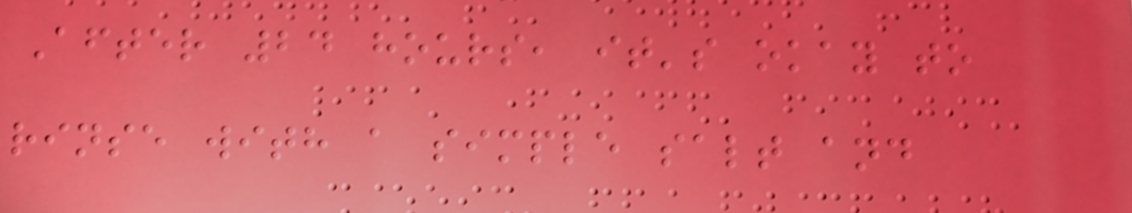After 24 hours, it's okay to
rinse with a simple salt and
